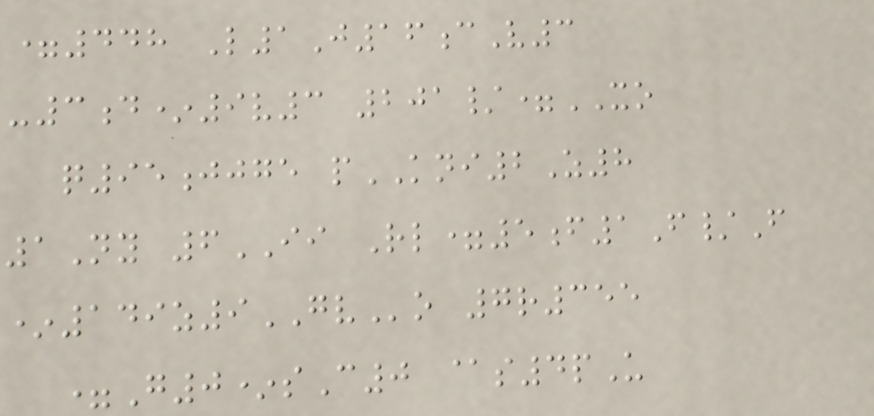=448 L1J16cV3
-3d*9v3 201/=XO
q95jjge pKNI2Z8
1Ny 6II Rl=5f1F/F
*149z9GVo 7r355
=G0*sC0 @s4pU
